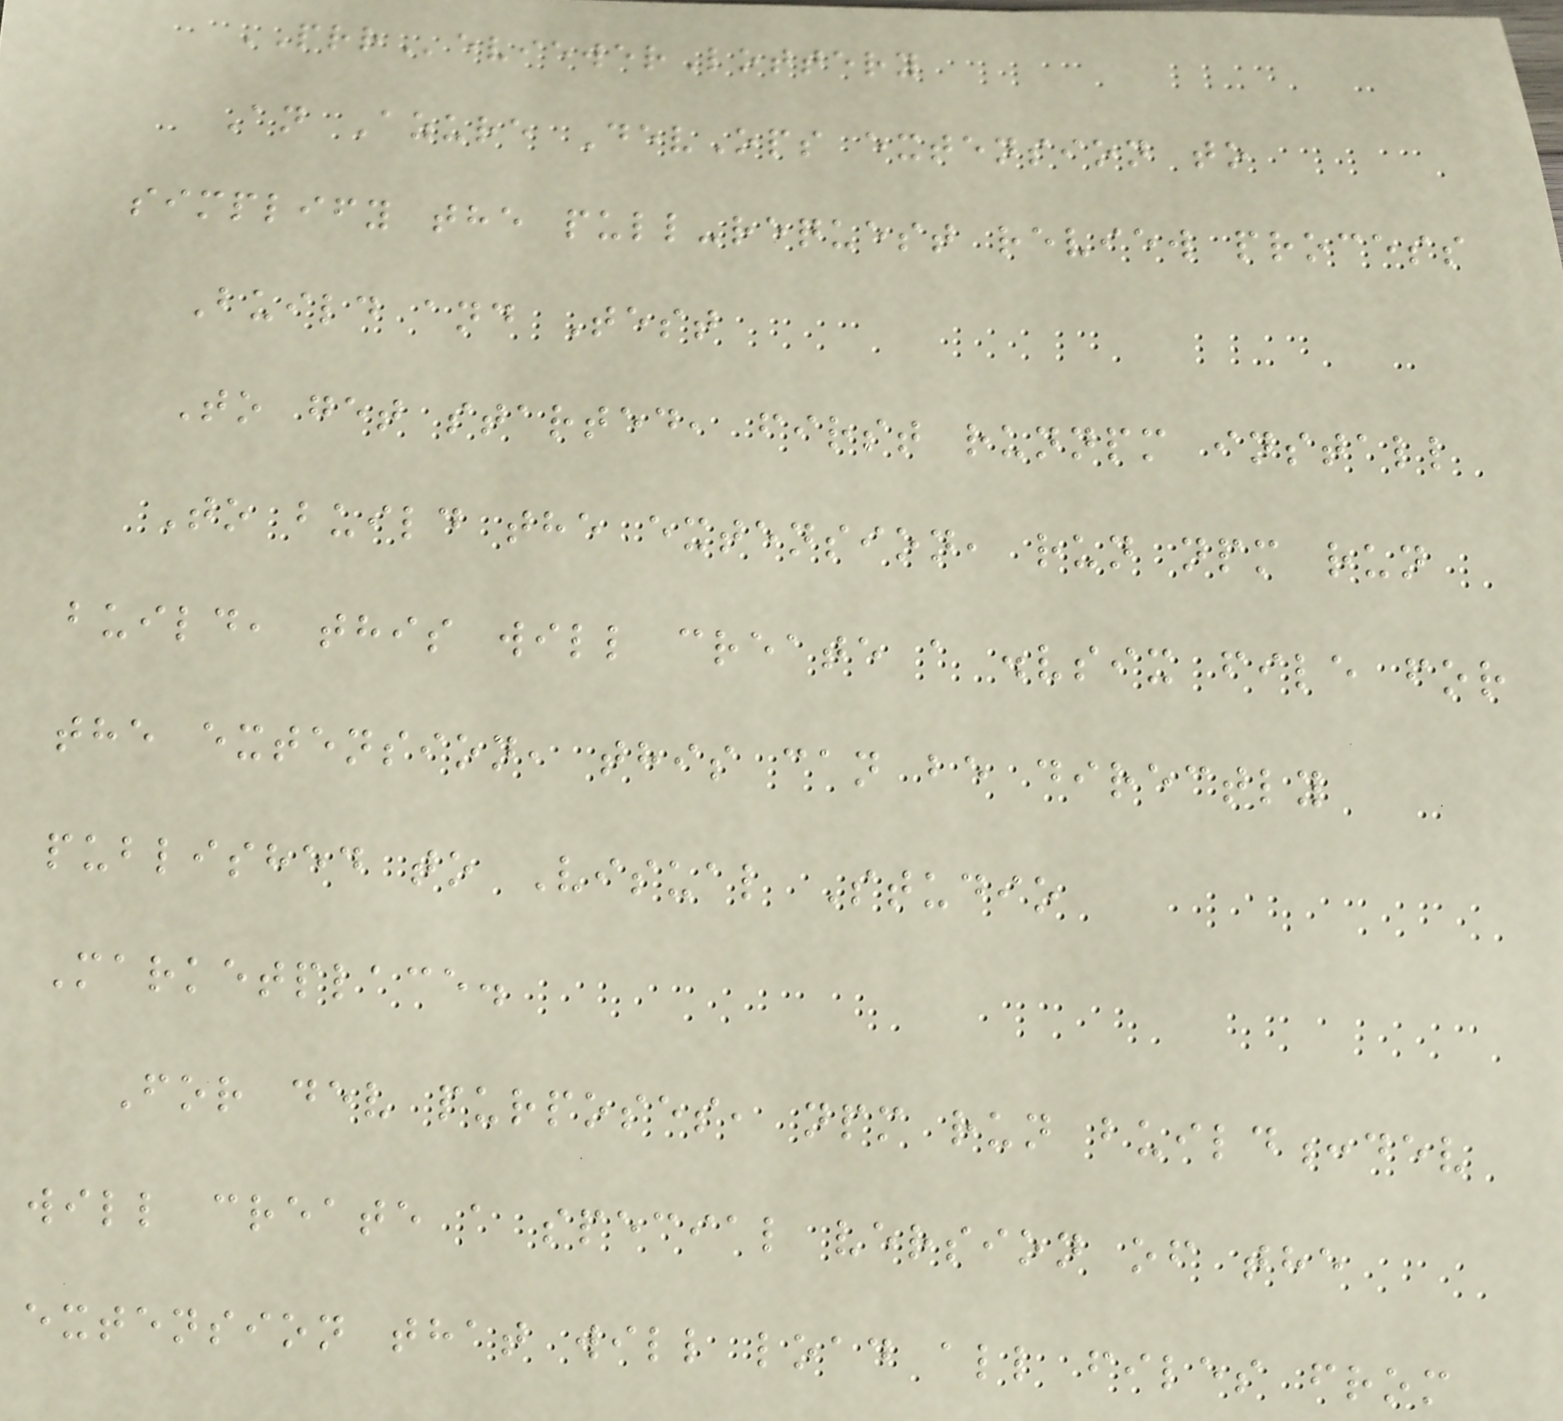PRReviewerLottery
An Azure DevOps extension to
simplify the pull-request review process
Build and Test
To get started, first runnpm install
To build the extension, run npm run
build, this will create a .vsix file for
the extension, this can be directly
published to Visual Studio
Marketplace.
For dev purposes, npm run build:dev
will create a special version of the
extension that will load all files from
